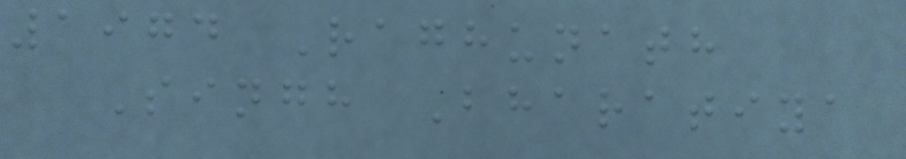1974 Raghunath
Singh Bharatiya
